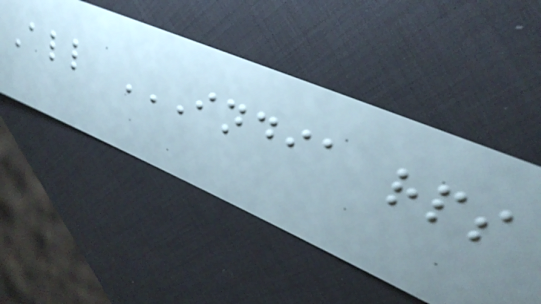All INDIA RPS
